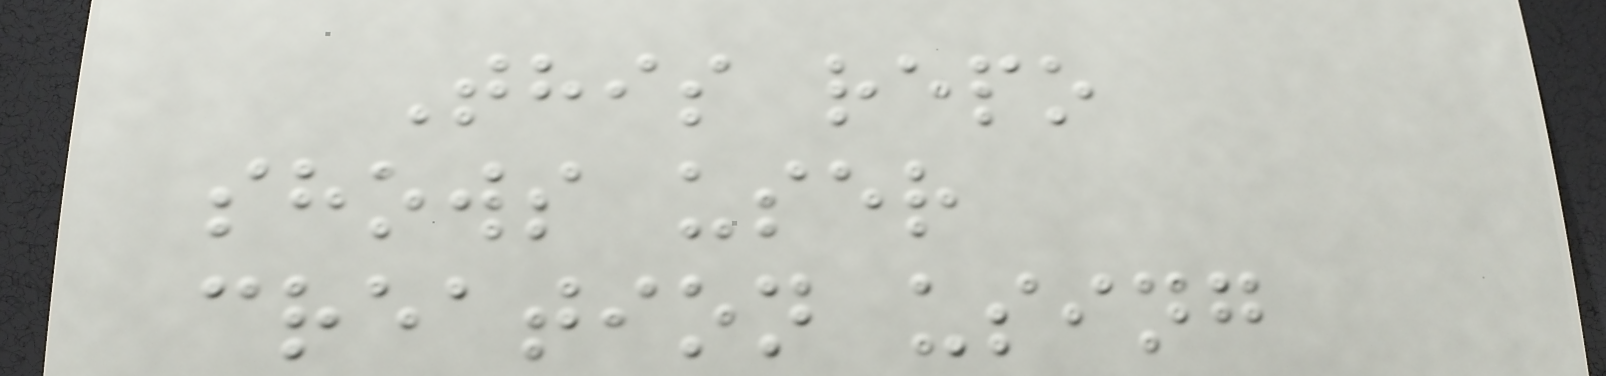This repo
shows user
creation using
